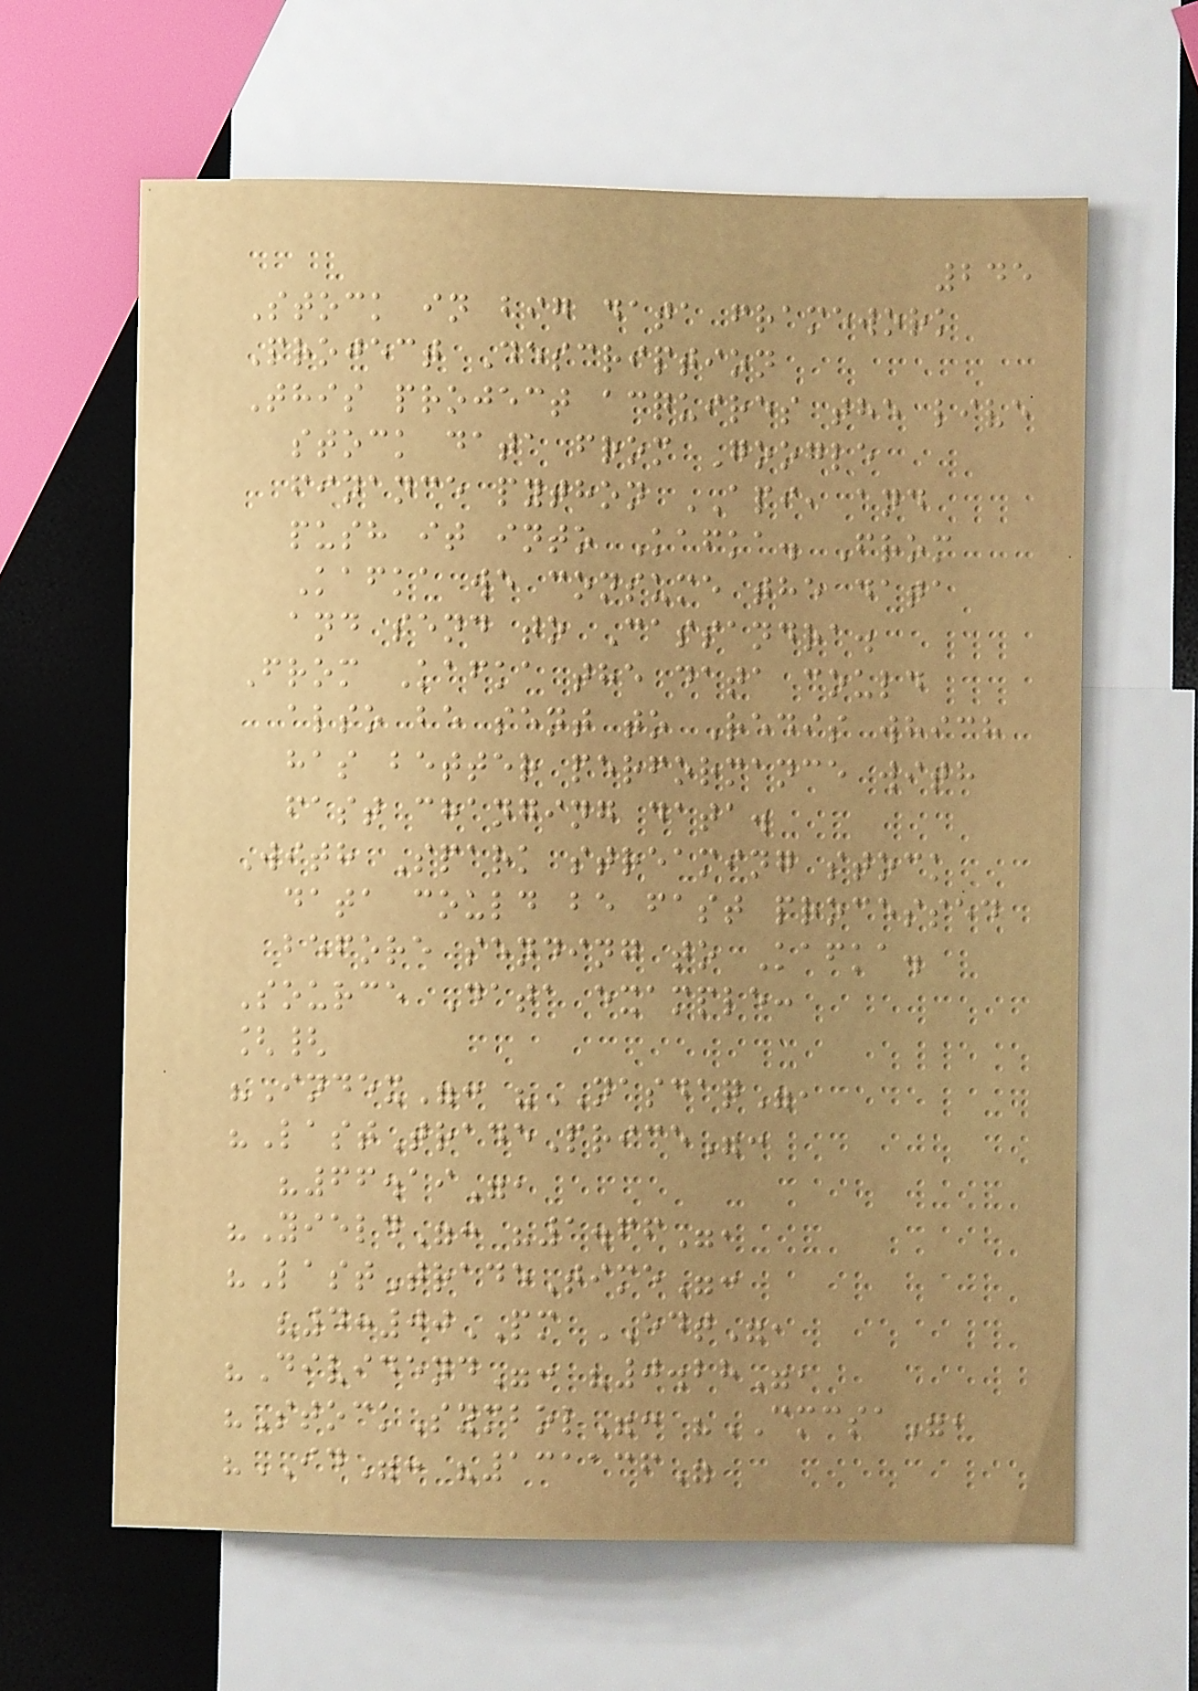245
Stock in big data framework
Project Description
This project acquires the live
stock data from Google
finance python API, and
push it into Kafka. From
Kafka we consume the data
and send to Cassandra.
From Kafka the data could
also be sent to Redis which
has better performance with
fast changing data.
With Spark streaming stock
data could be fast processed
before sending to Kafka.
Source Data example:
[{
"Index": "NASDAQ",
"LastTradePrice":
"66.19",
"Yield": "1.66",
"LastTradeTime":
"4:00PM EDT",
"Dividend": "0.28",
"StockSymbol": "CMCSA",
"ID": "131136"
